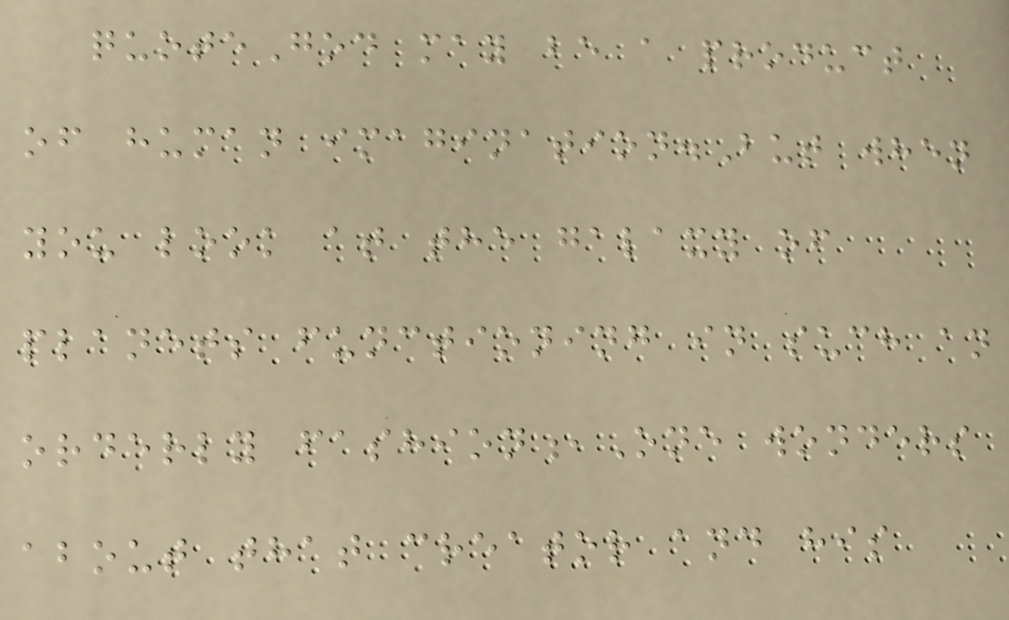quoteGod may be a product
of human imagination.But when
you look at the galaxy of
planets functioning in such an
orderly fashion,One wonders
about that creator and his
